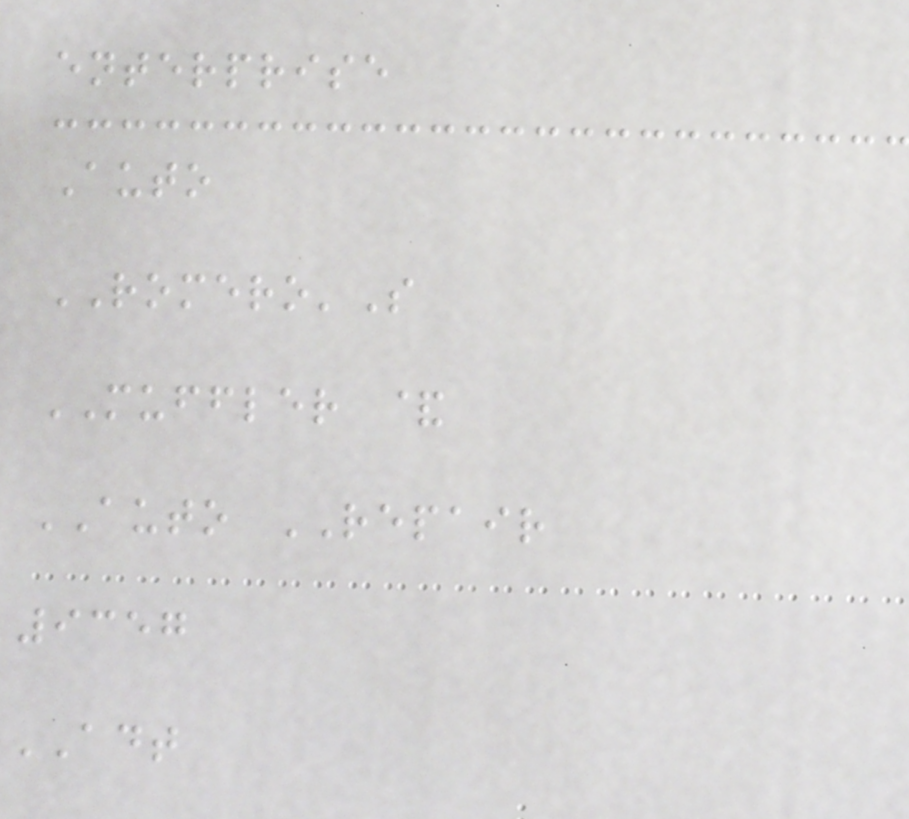enterprise
Auto
ROMERO'S
MUFFLER &
AUTO REPAIR
9357
ADT
